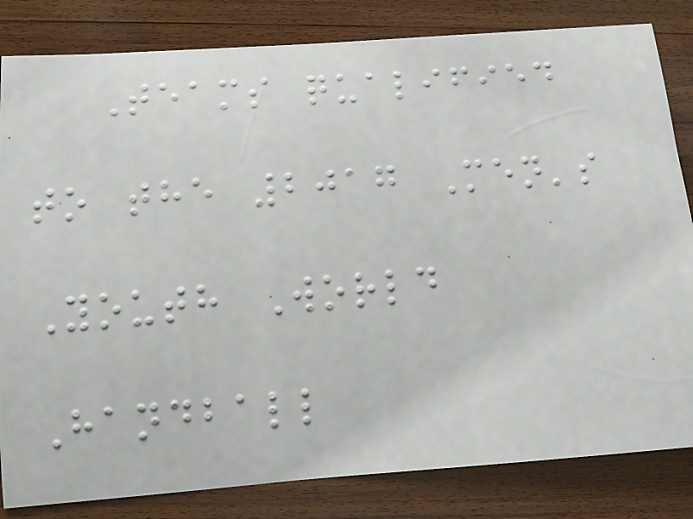Teams qualified
to the 2017 Men's
Youth World
Handball
